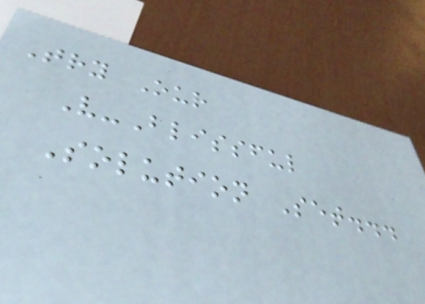Try Our
V-Blissful
Solution Set...
